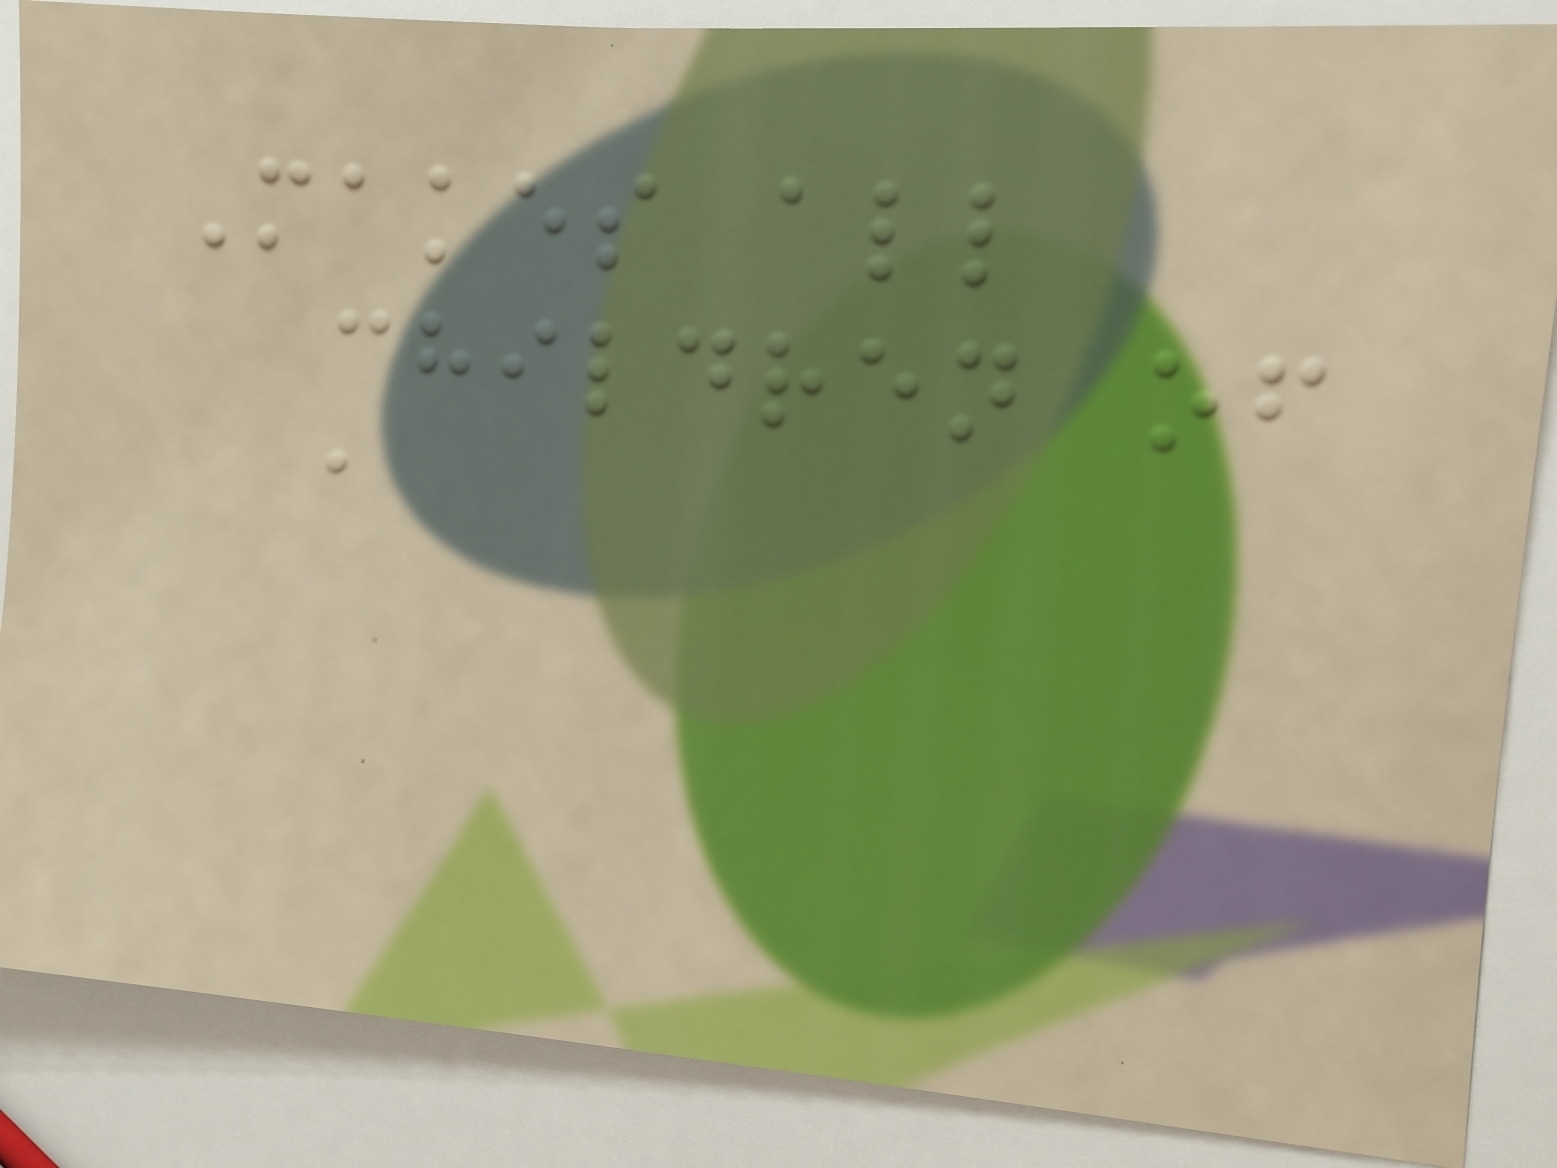Makes all
children of
a
